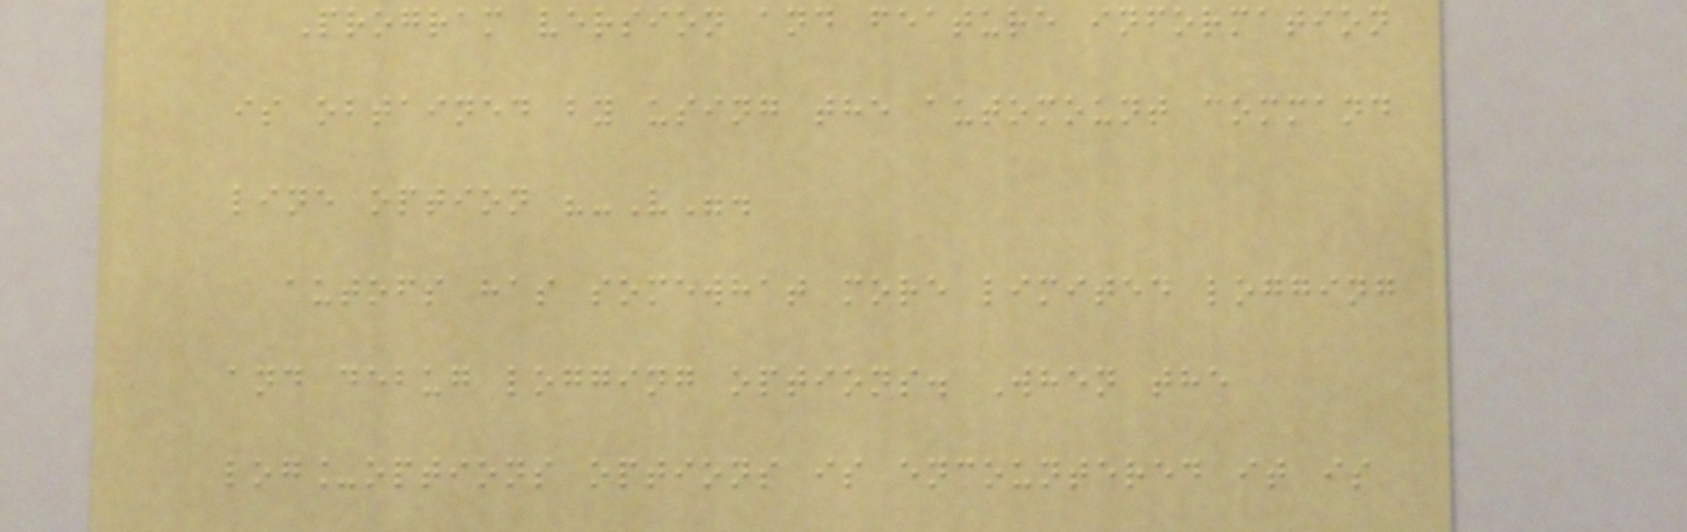Program version and feature information
is obtained by using the automount command
line option "-V".
autofs has somewhat more limited logging
and debug logging options. When the
log_options options is encountered it is
